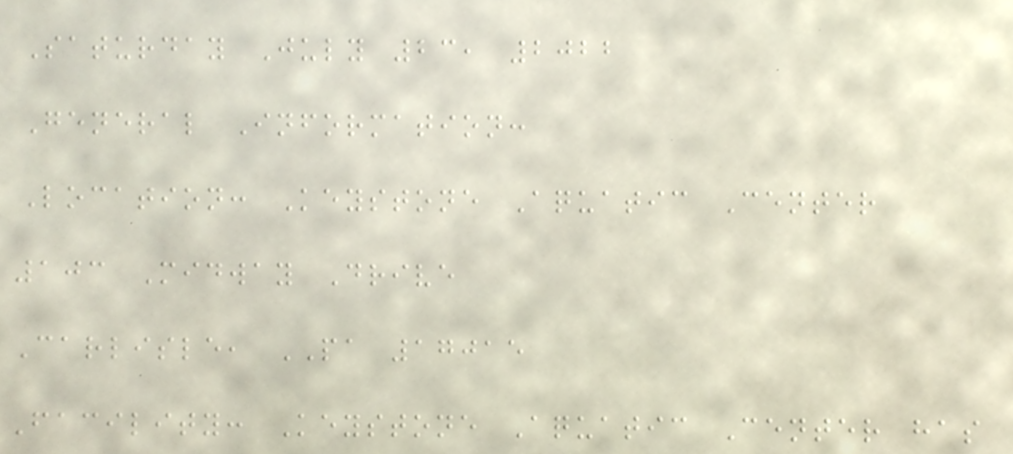Saturday July 23, 2022
General Information:
Location: Keystone Aquatic Center
103 Midway Drive
Carlisle, PA 17015
Facility: Keystone Aquatic Center has
